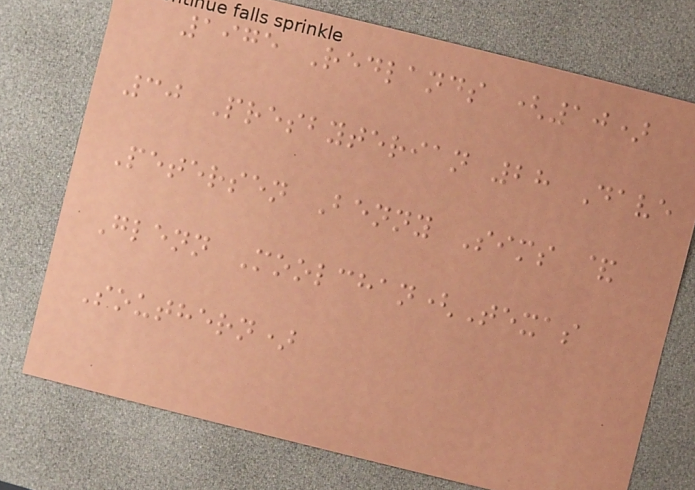1975 Redlands (10)
30 Presbyterian 28 Dave
Petersen Benny Sims &
Glenn Moolchan(Texas
Southern)
